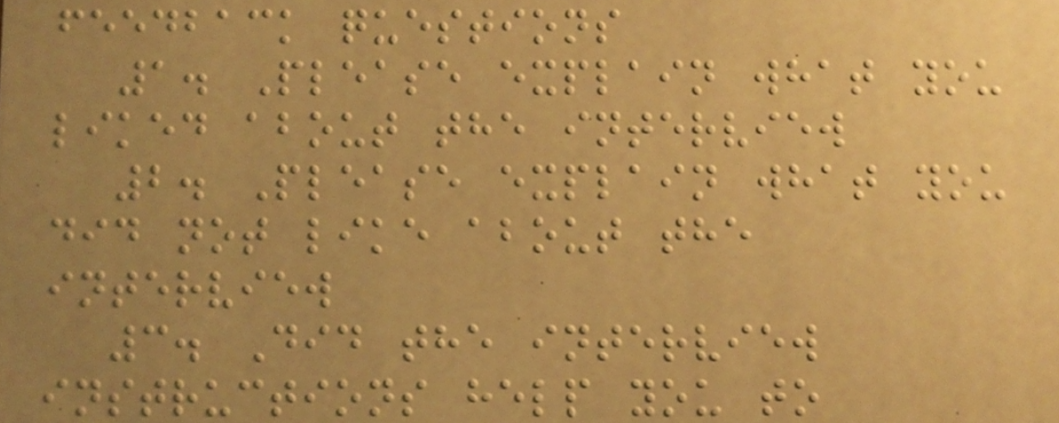feedback questions
1. Please explain what you
liked about the interview
2. Please explain what you
did not like about the
interview
3. Did the interview
instructions help you to
